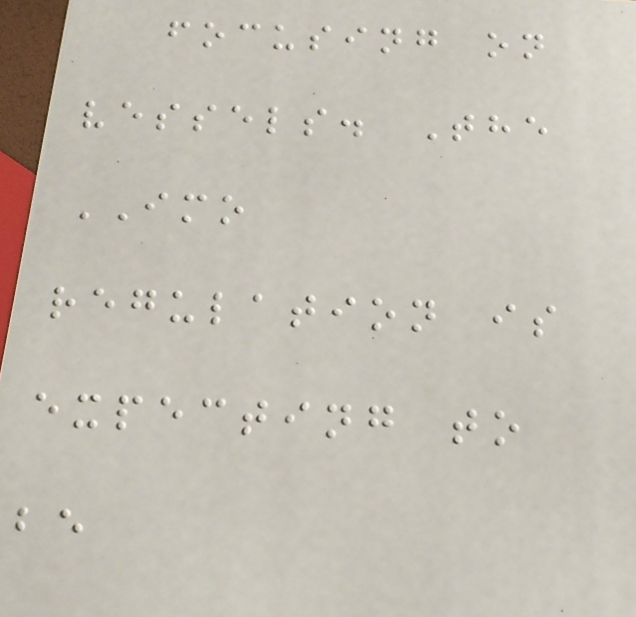focusing on
vessels. The
IMO
regulation is
expecting to
be
